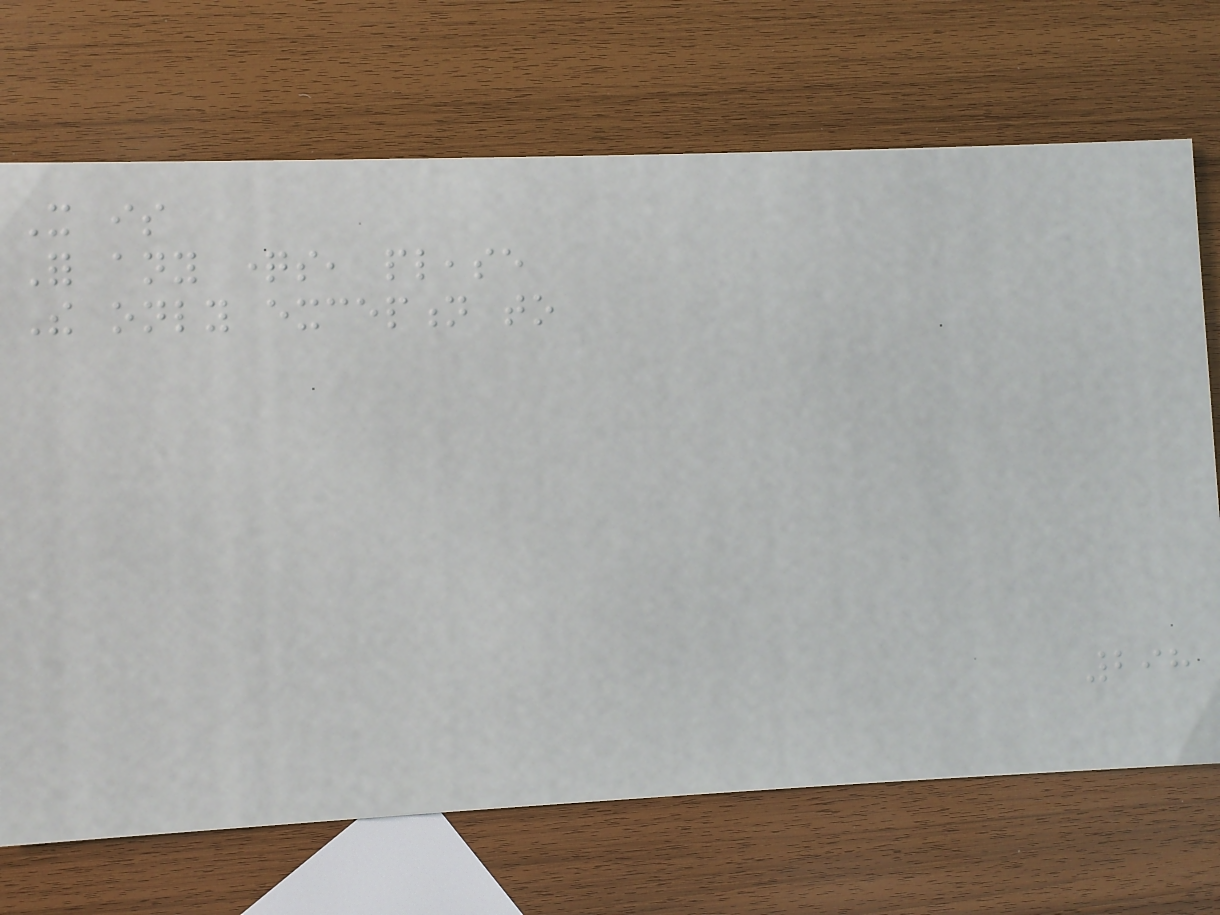It is
For any questions, please
The only exception to
298
